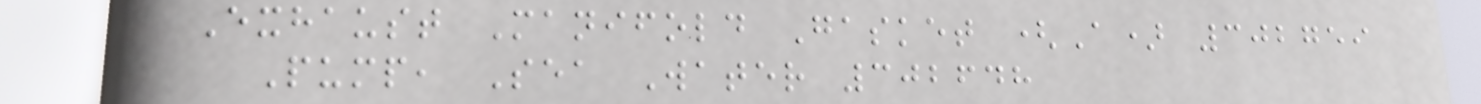Exhaust Manifold Gasket (A) 302759
Pump, Sea Water 302648
